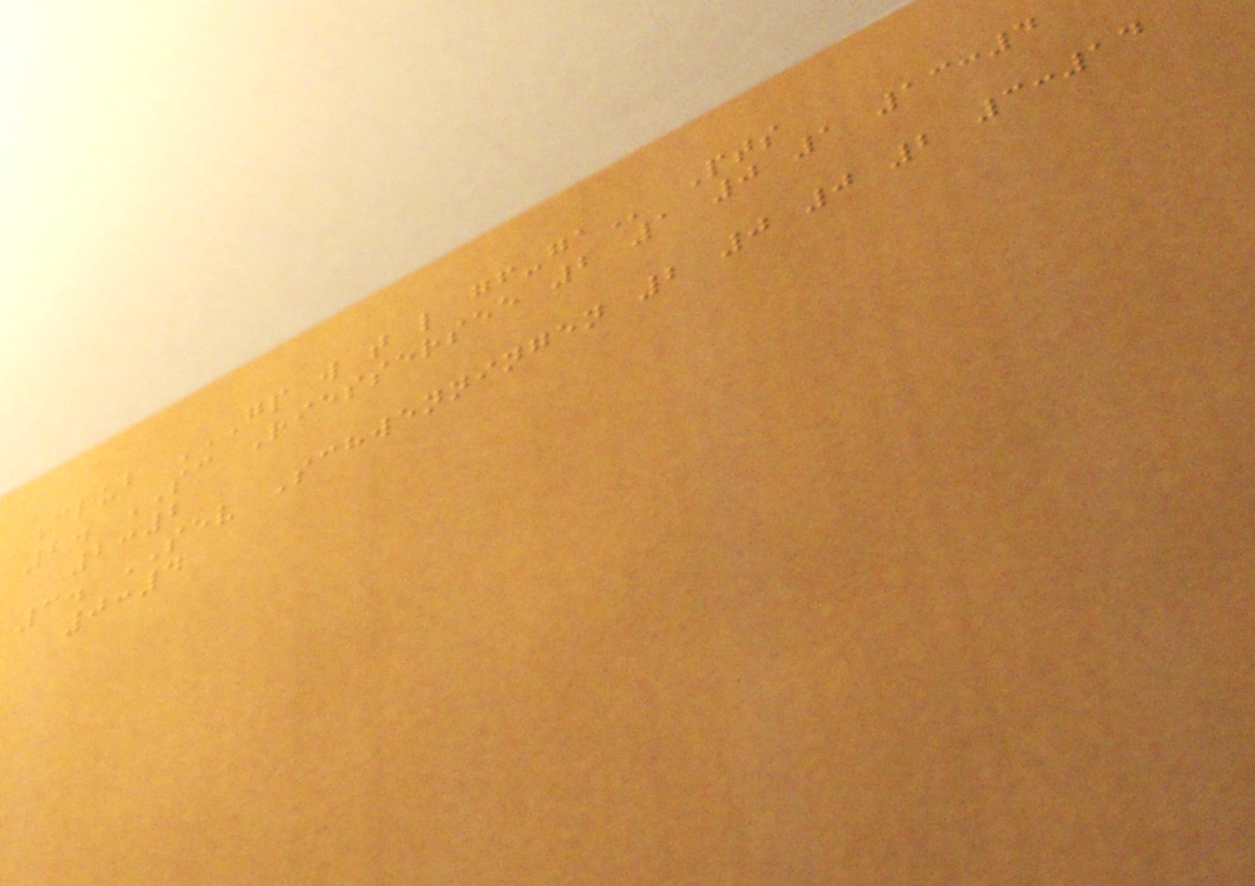Club GP W T L GF-GA Pts
2. SC Riessersee 2 1 0 1 13:4
2:2
3. SEV Schwenningen 2 0 0 2 3:14
0:4
